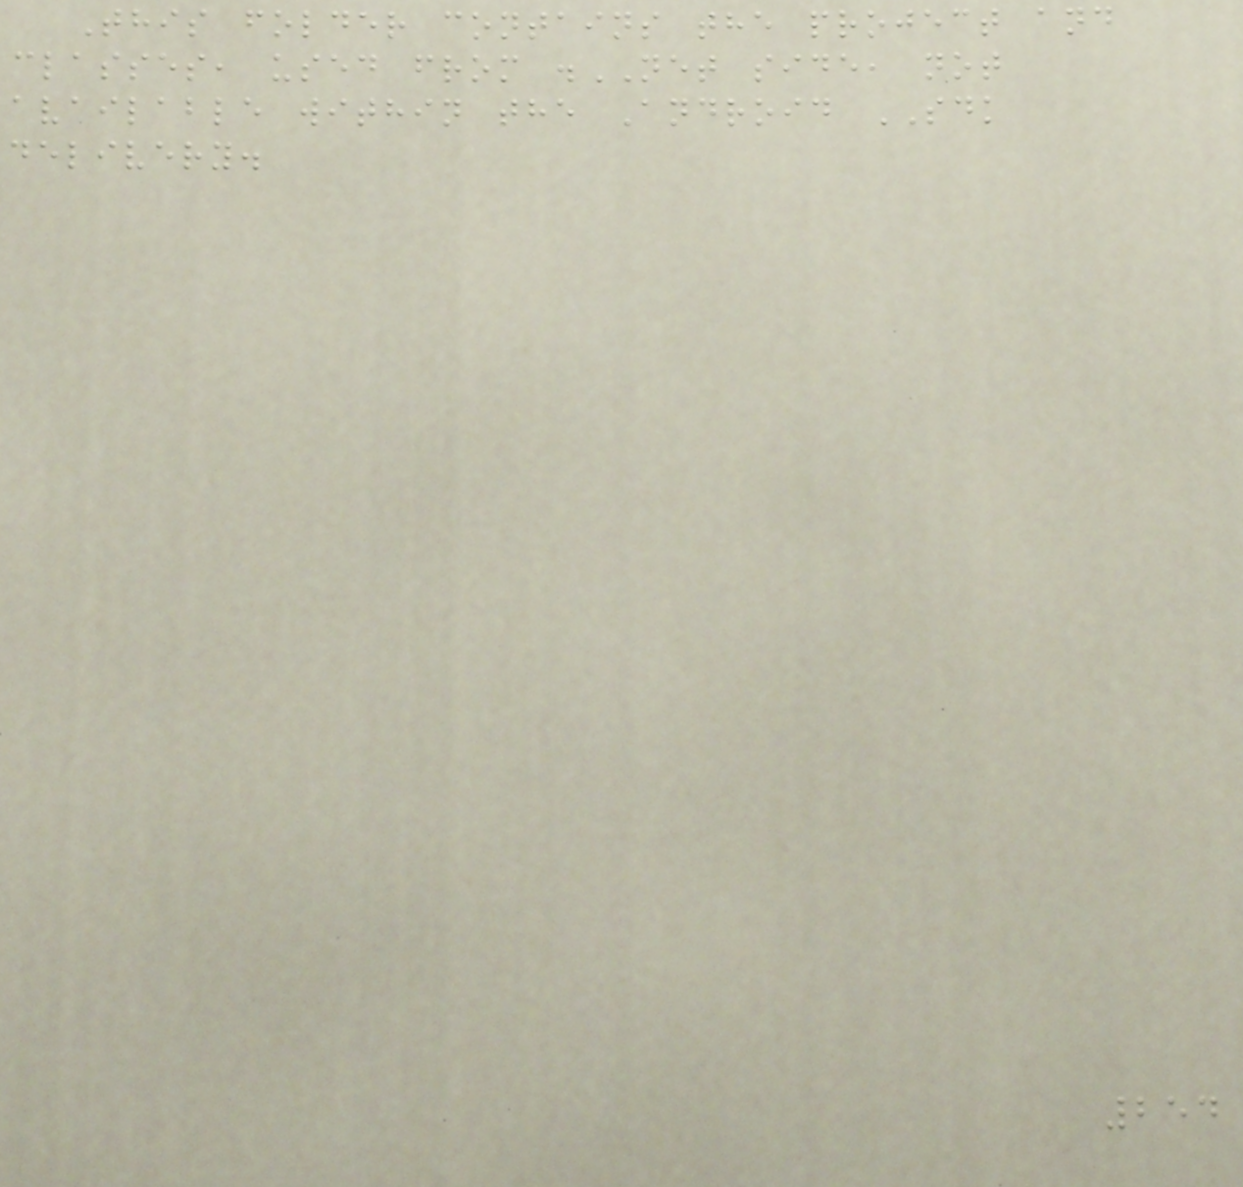This folder contains the project and
classes, used from .NET side, not
available within the Android SDK
delivery.
254
